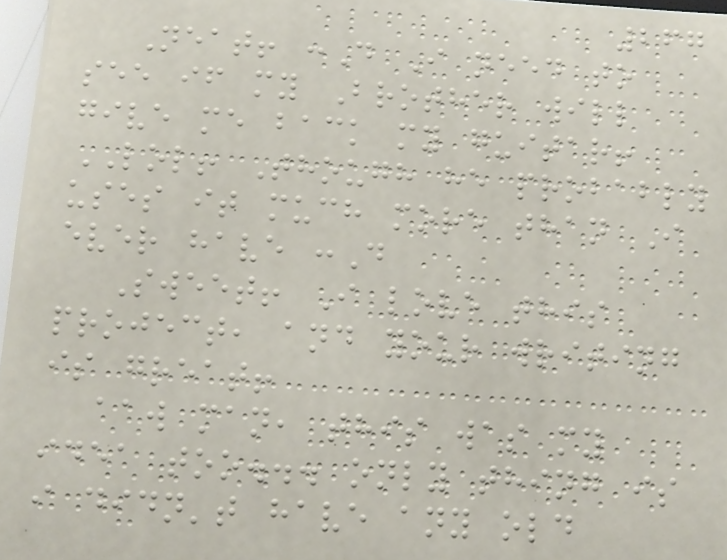267
Neat! :D I need to
see if my Brother will
give me back my guitar!
LOL! Though he probably
uses it much more than I
ever have :D
Sweet! I love this
project, and your writing
is great!
aaw man, this was my
idea too... only thing is
i didn't have any old
